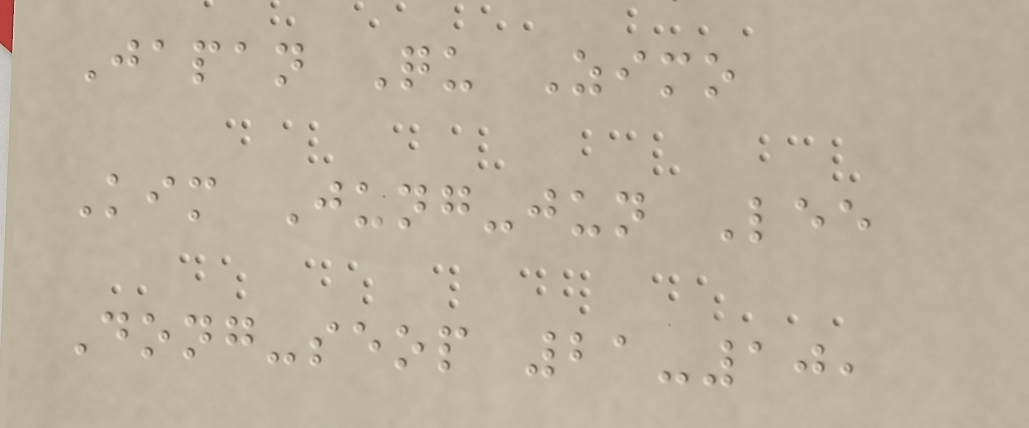Japan Qu Zimo
Kim Jung-jun Lee
Dong-seop 21-10,
